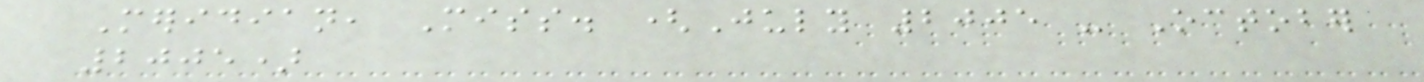Meridian, Miss. (July 2005 - October
2005)
